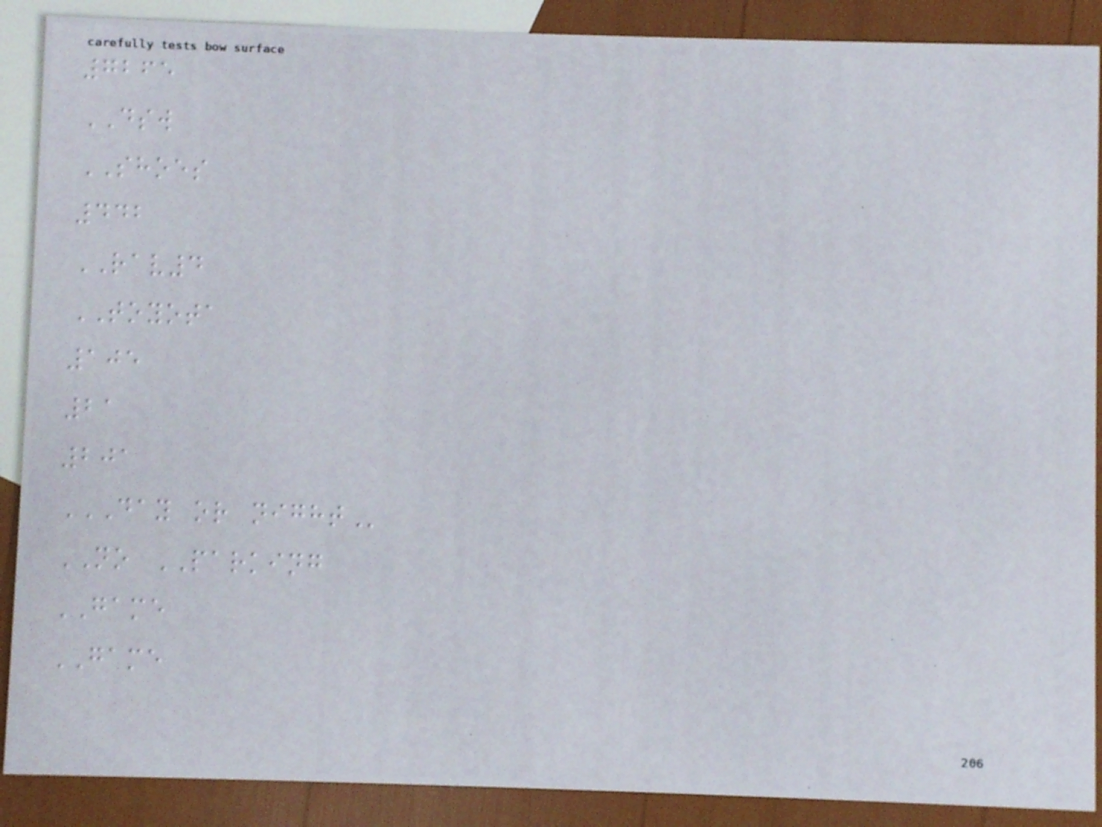7265
DSW
SHOES
442
RAV4
TOYOTA
105
21
201
DAY OR NIGHT
NO PARKING
GAME
GAME
